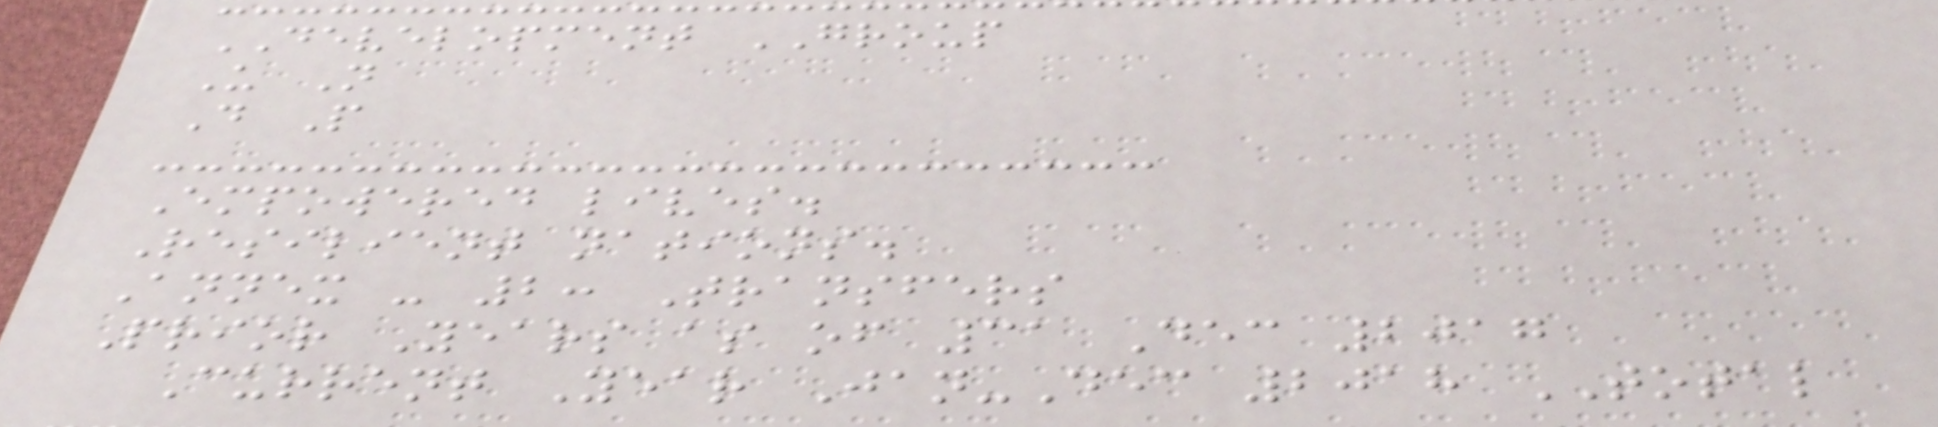DEVELOPMENT GROUP
U N
D P
Empowered lives.
Resilient nations.
Annex - 2: Transfers
Prior Years as of 31 Dec 2017
Current Year Jan-Dec 2018 TOTAL
